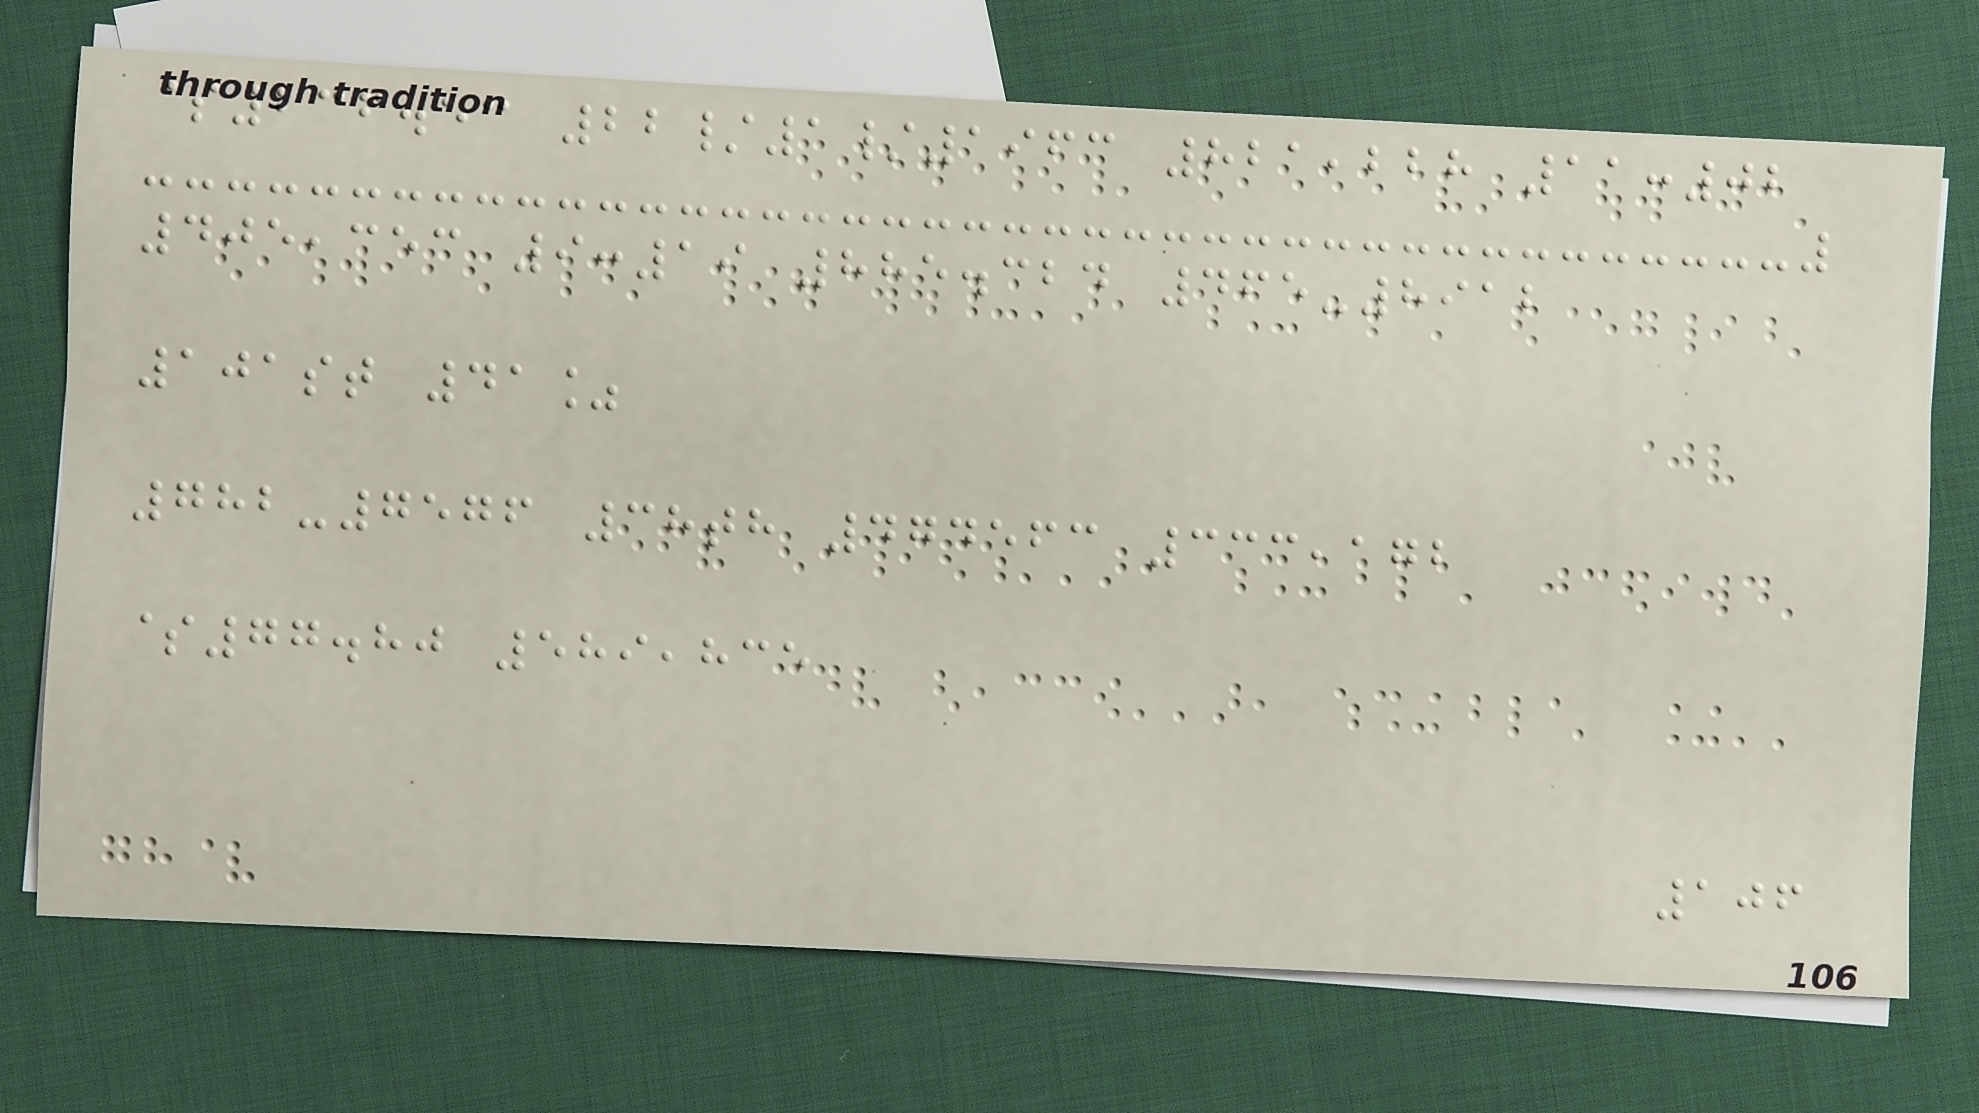$236.53 22/1/1963 821,228 11:02
405,353 9:19 885.324 465-8912
101st 41%
782-7576 38th 474563 333,172
$77.80 589,835
106
